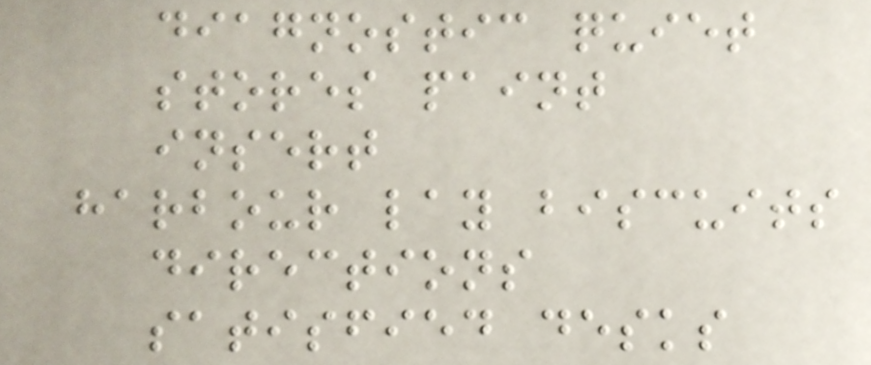diagnostic quiet
stores paint
insert
harbour lay biscuits
directions
satisfied desks
